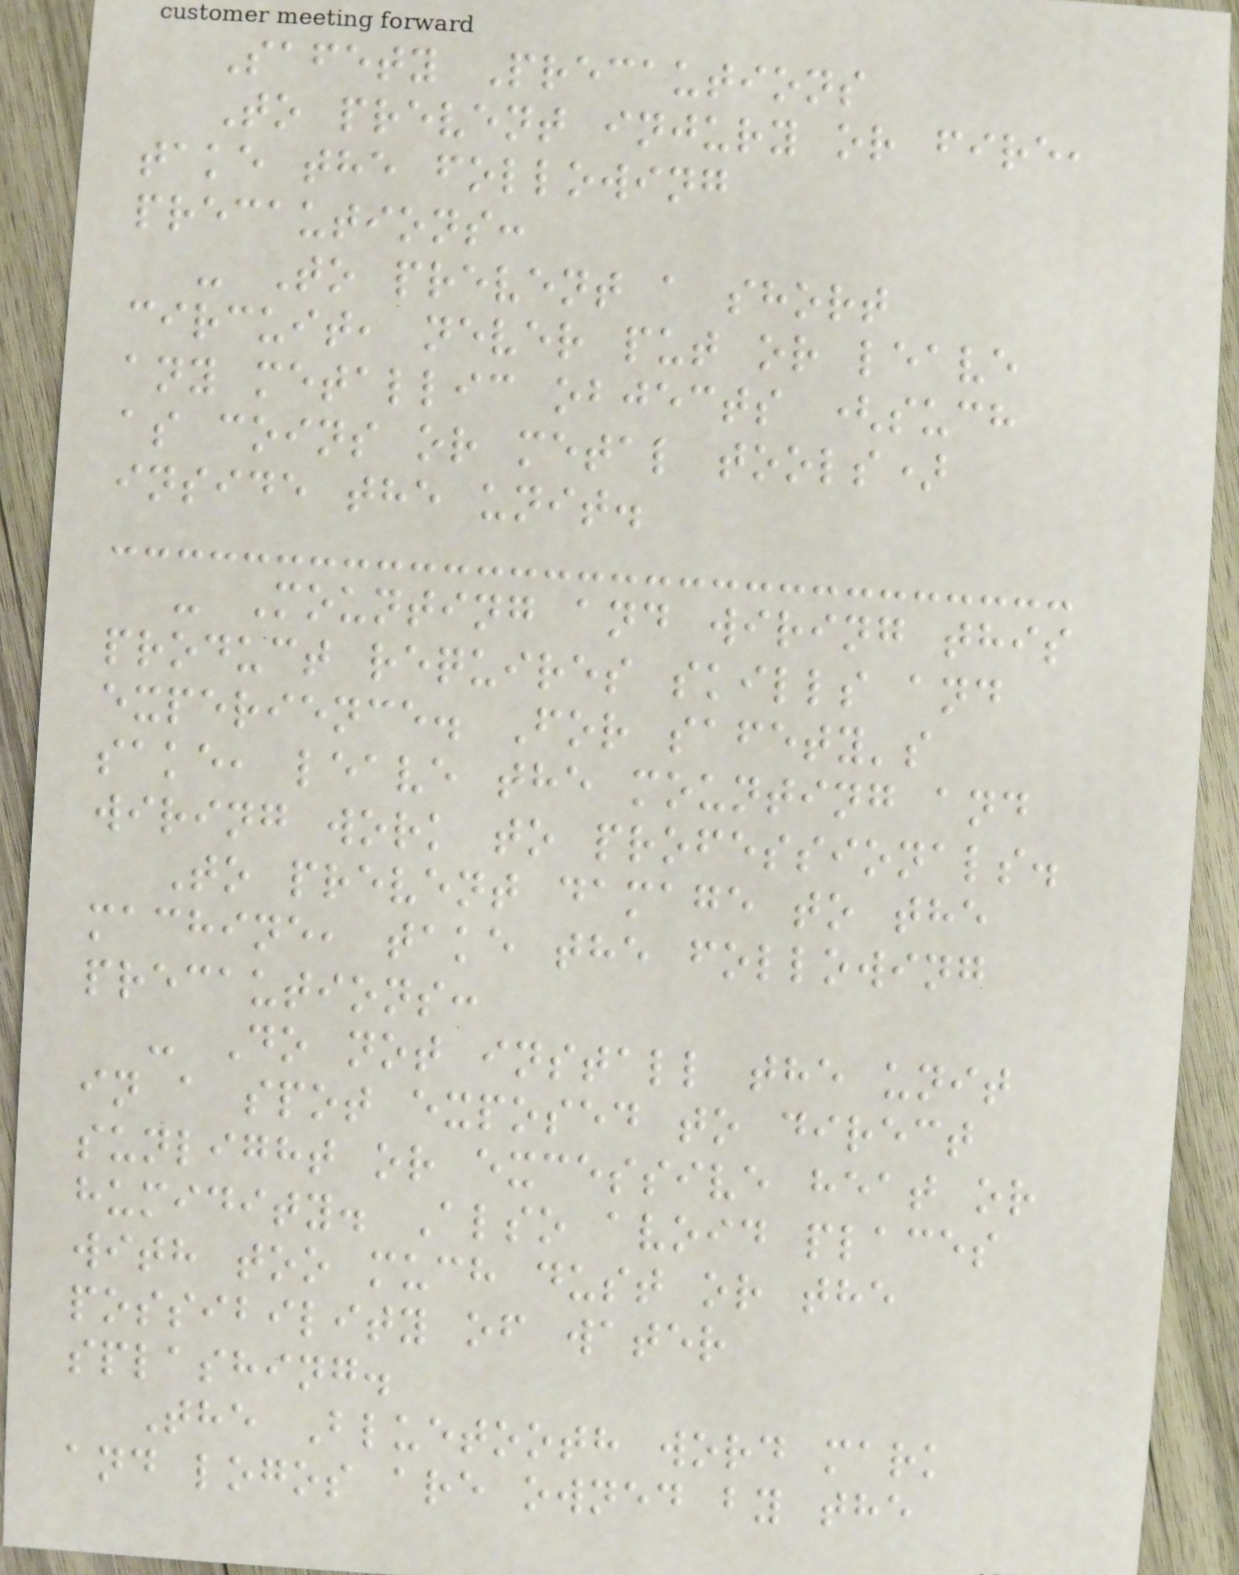Safety Precautions
To prevent injury or fire,
take the following
precautions:
- To prevent a short
circuit, never put or leave
any metallic objects (such
as coins or metal tools)
inside the unit.
- Mounting and wiring this
product requires skills and
experience. For safety's
sake, leave the mounting and
wiring work to professionals.
To prevent damage to the
machine, take the following
precautions:
- Do not install the unit
in a spot exposed to direct
sunlight or excessive heat or
humidity. Also avoid places
with too much dust or the
possibility of water
splashing.
The Bluetooth word mark
and logos are owned by the
